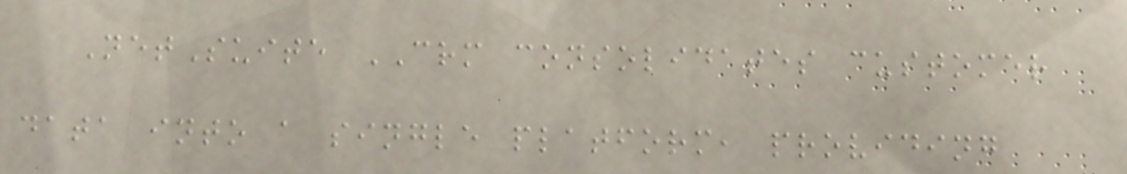NetSuite CRM consolidates customer
data into a single platform, providing
